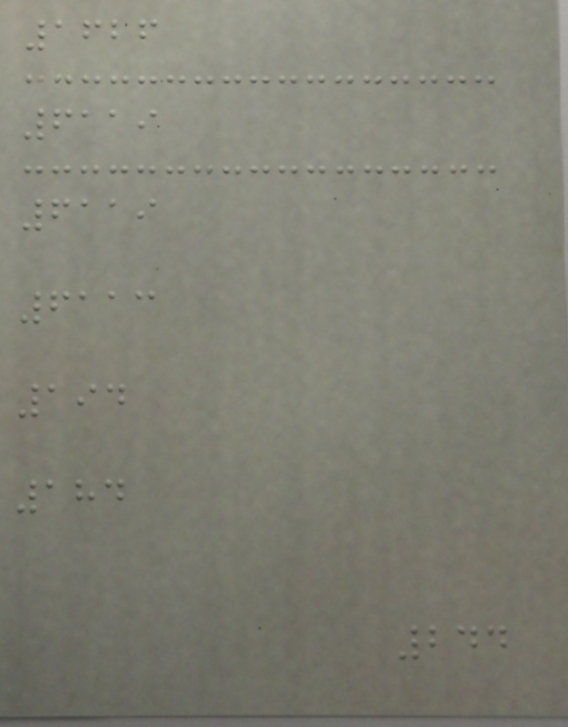1626
6119
6119
6113
194
184
244
